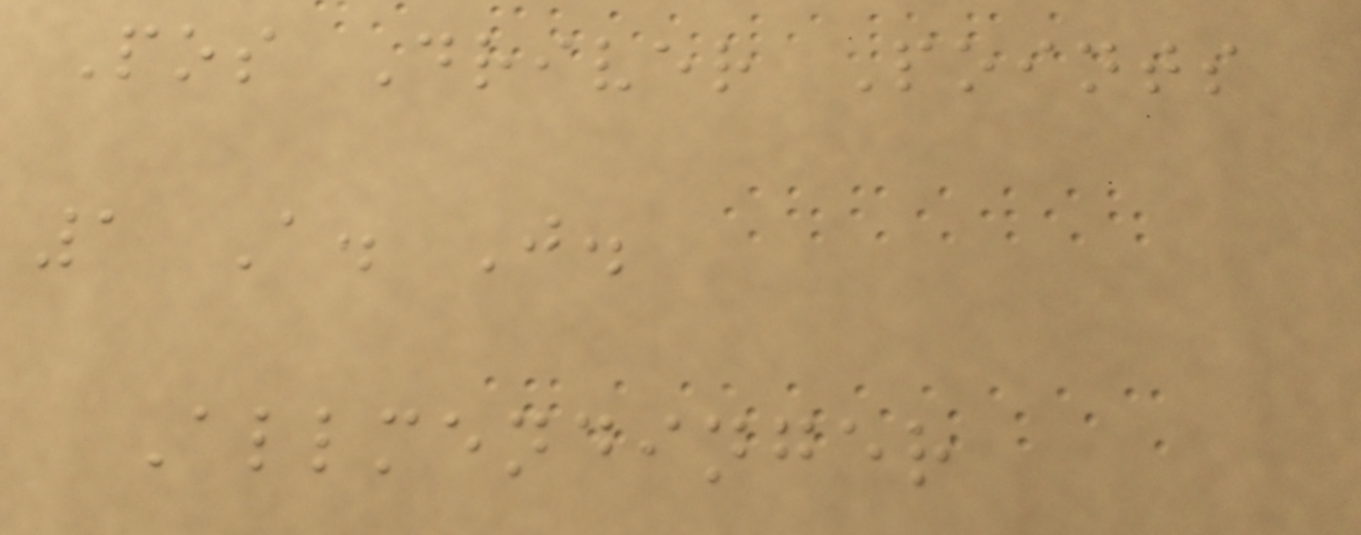Pos Driver Points
1 A. J.
Allmendinger
